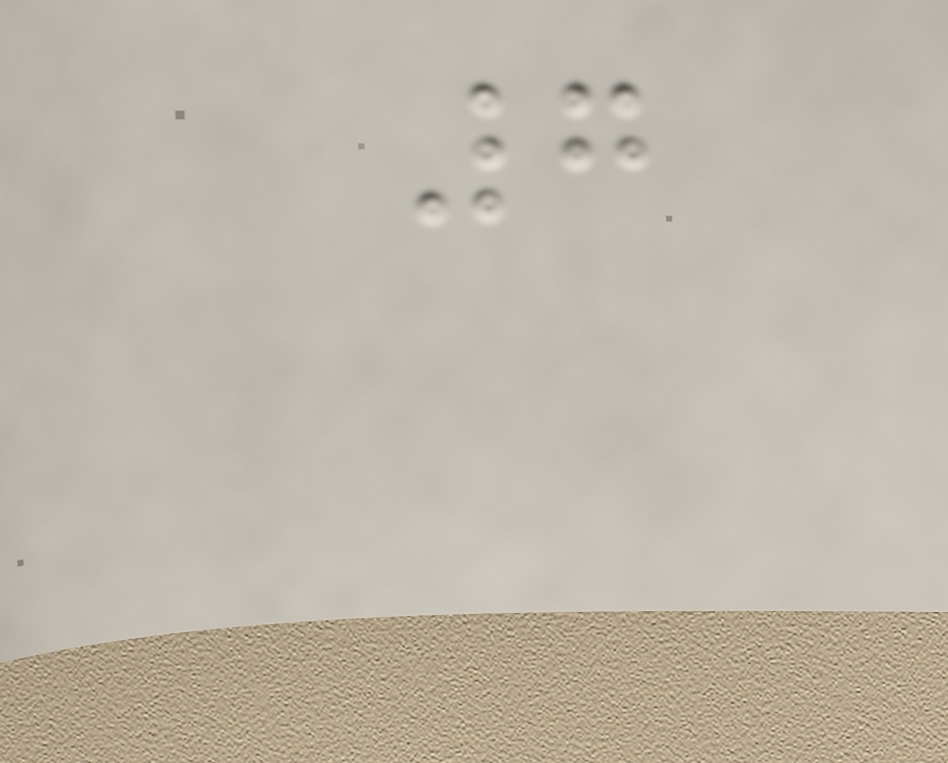7
